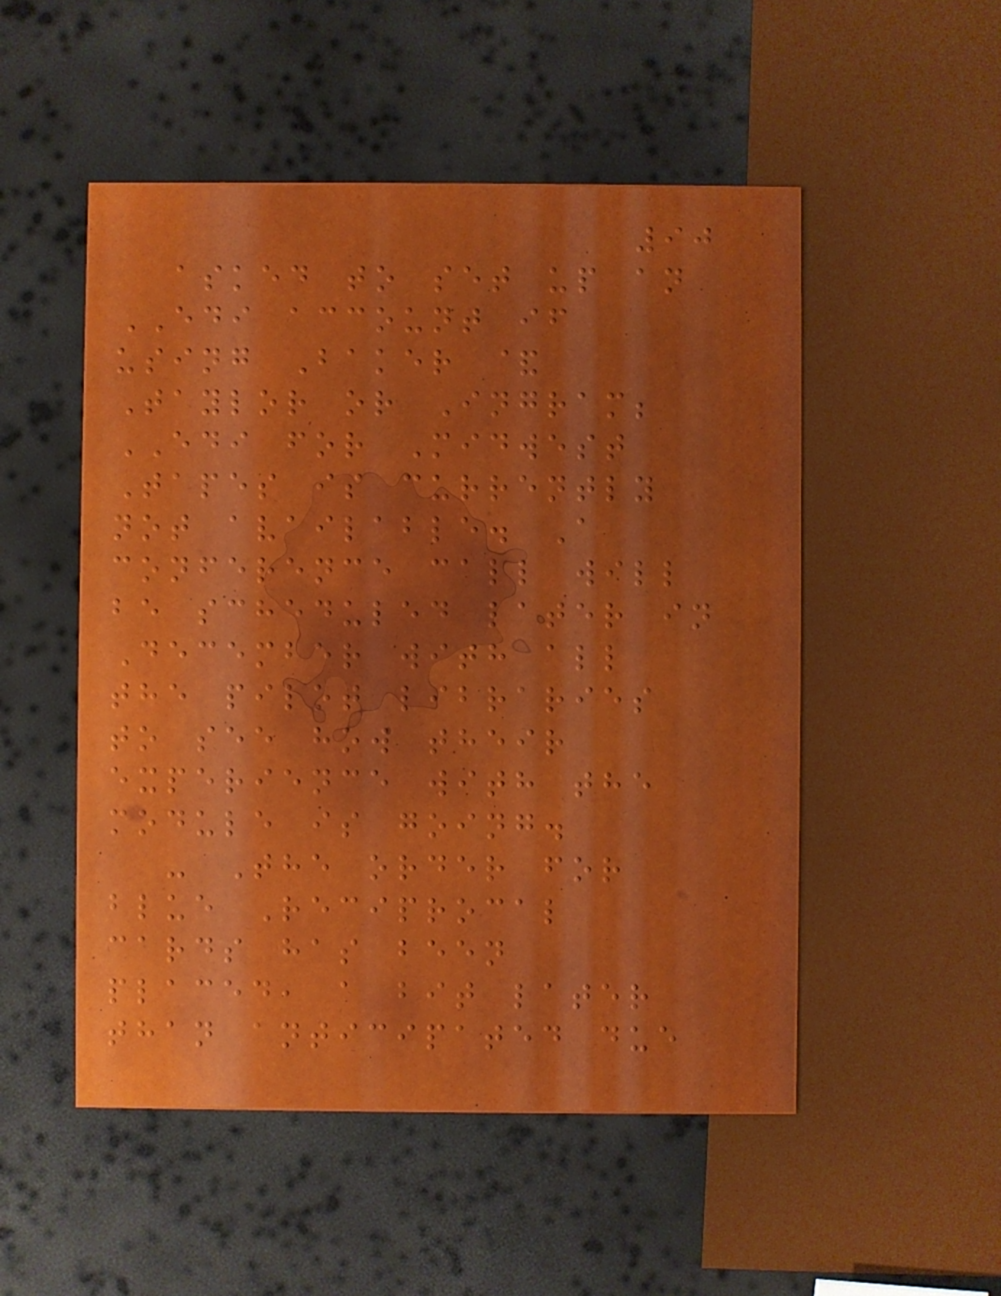90
asked to set up an
EDI account if
using Baker &
Taylor or Ingram;
EDI for Midwest
Tapes is currently
not available. A
conference call will
be scheduled later in
December with all
the pilot libraries
to see how their
experience with the
module is going.
- The order for
blue Reciprocal
cards has been
placed, a bit later
than anticipated due
